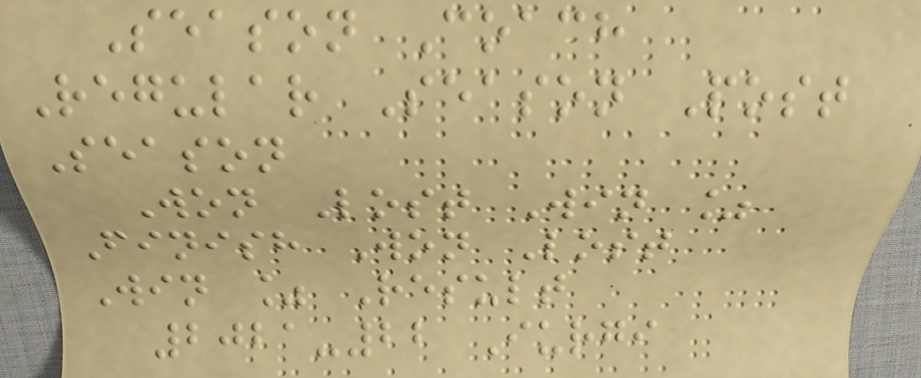Season Coach
Regular Season Post
Season
Won Lost Win %
Finish Won Lost
Win % Result
2021-22 Iurgi
